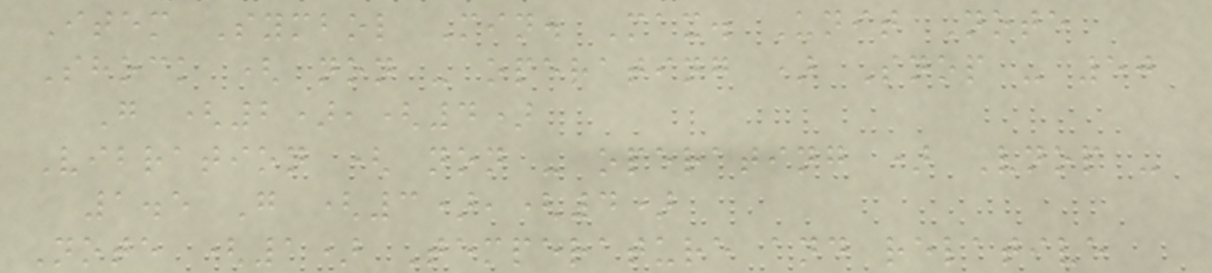Item Symbol Min. Max. Unit Note
Shock ( non - operating ) Snop - 50
G (2),(4)
Vibration ( non - operating ) Vnop -
1.5 G (3),(4)
Note (1) Temperature and relative
